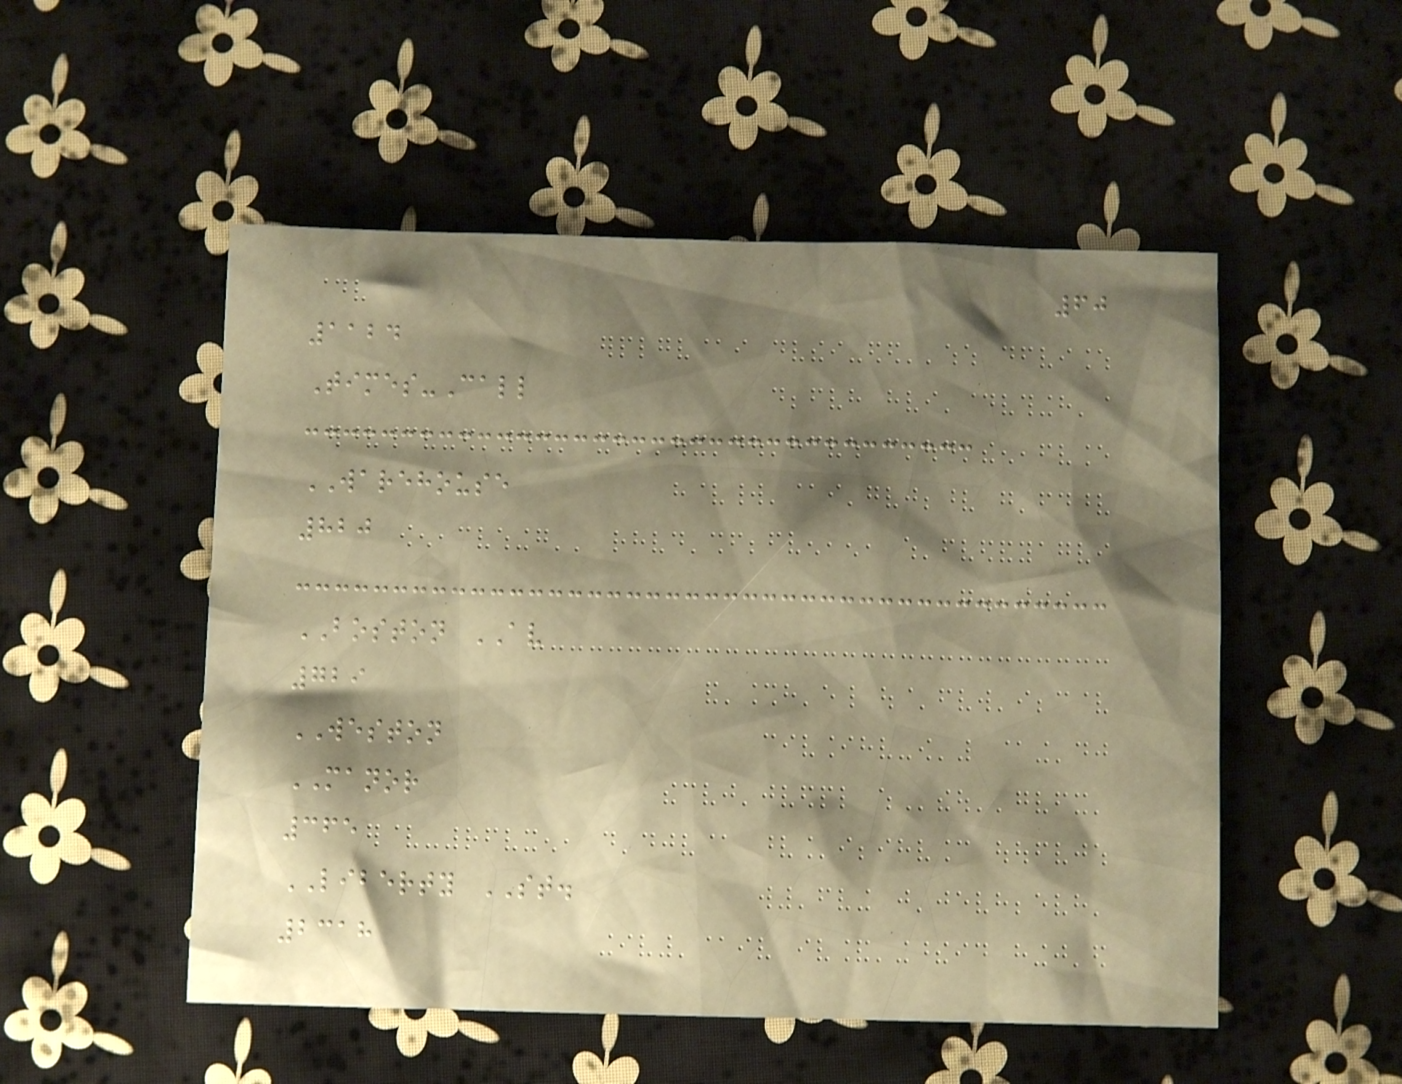60
1124
Times-Call
WAREHOUSE
820
BOSTON AV
729
WESTON
MANOR
365
LIBERTY ST.
2318
